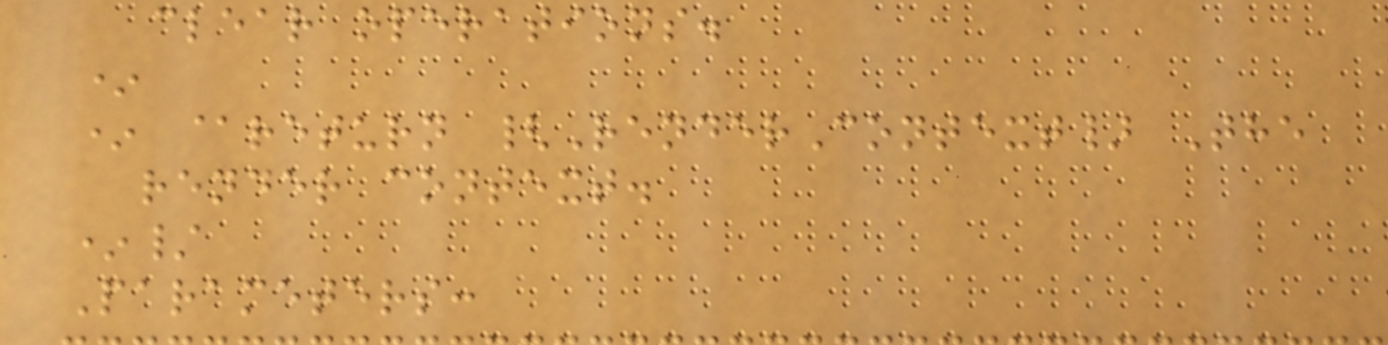clear operations.
*
* @return {RenderContext} The
render context.
*/
Parameters:
